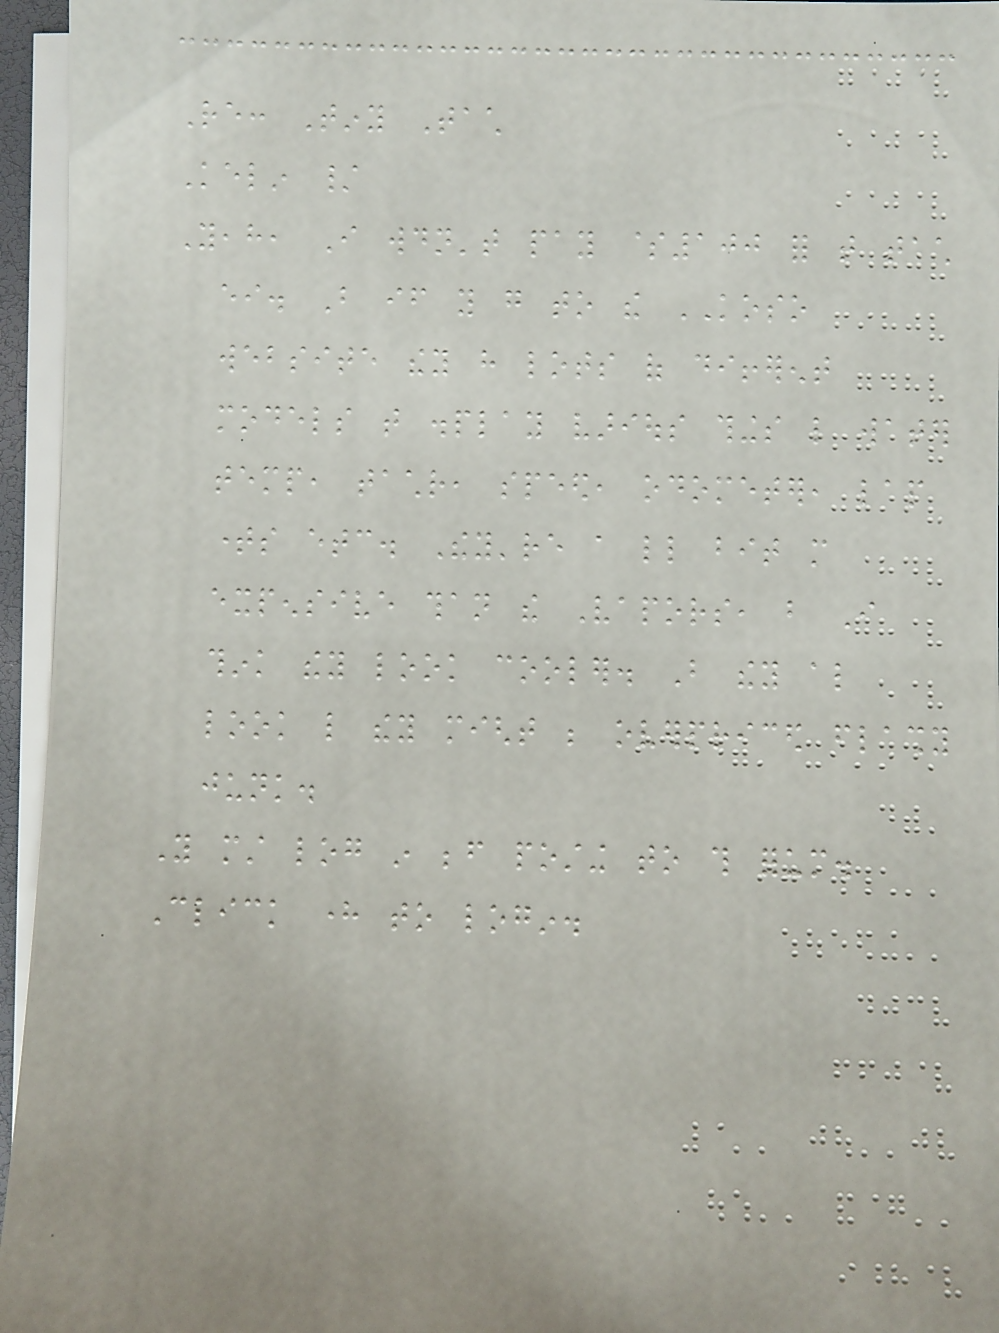Re: Tiny Tach
Kelin /
Yeah, I wouldn't pay $100 for that tach
either. But if you go to the KOSO
website they have lots of different
models that display various things like water
temp, tachr, speed, odometer, lap
times etc. They're a little bit more
expensive than the Vapors, but I
think they look cooler. But they also
look like they might be overpriced flashy
junk.
You must log in before posting to this forum.
Click here to login.
